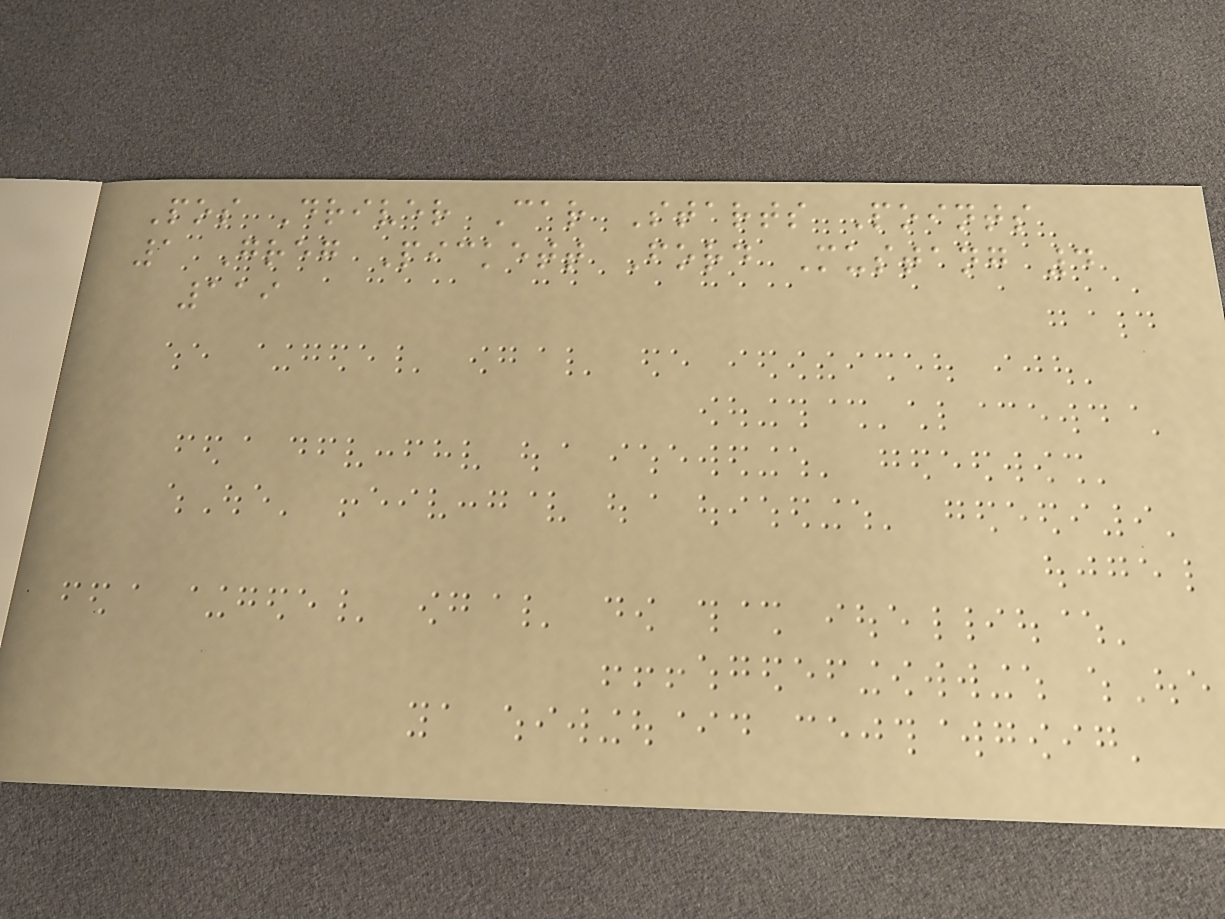Pos Driver Car Starts Points
1 Greg Pickett Ford Mustang 4
119
